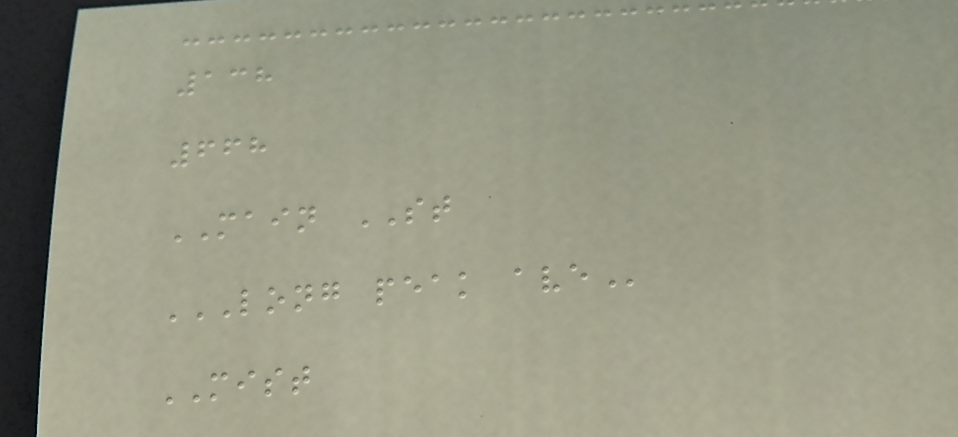138
668
MAIN ST
LONG PEAK AVE
MIST
